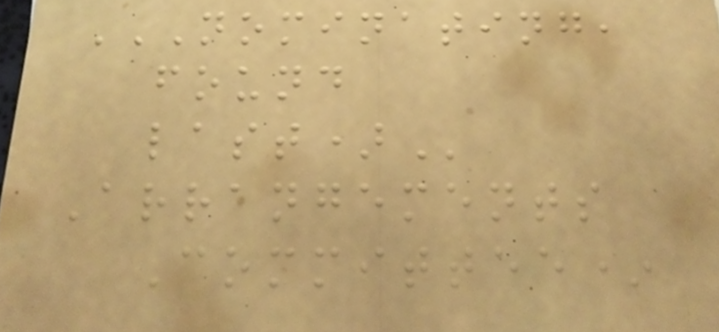NOMINATING,
FOUND
LAST)
Arrangements
Committee*
